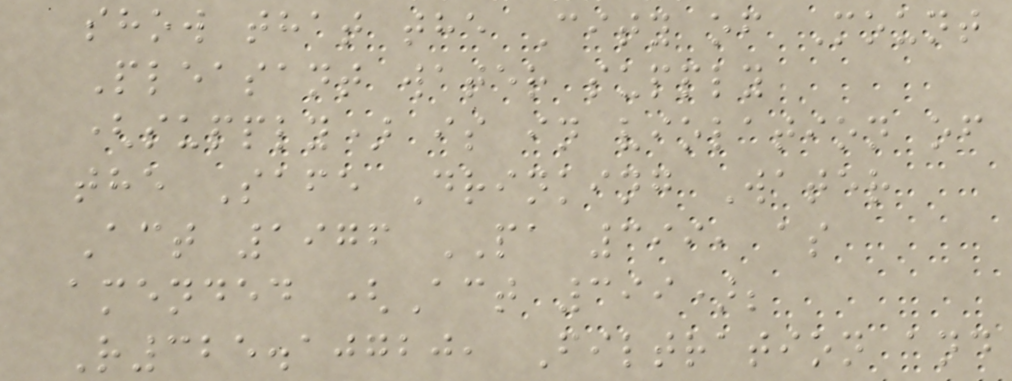show that the City of Mount
Pleasant water supply
(supply) is in violation of
the Safe Drinking Water
Act 1976 PA 399, as
amended (Act 399);
R325.10720, Filtration and
